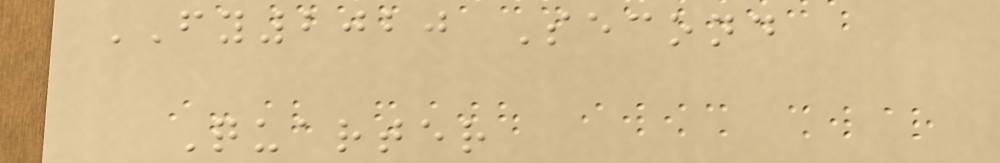FY2020 Second
Quarter
